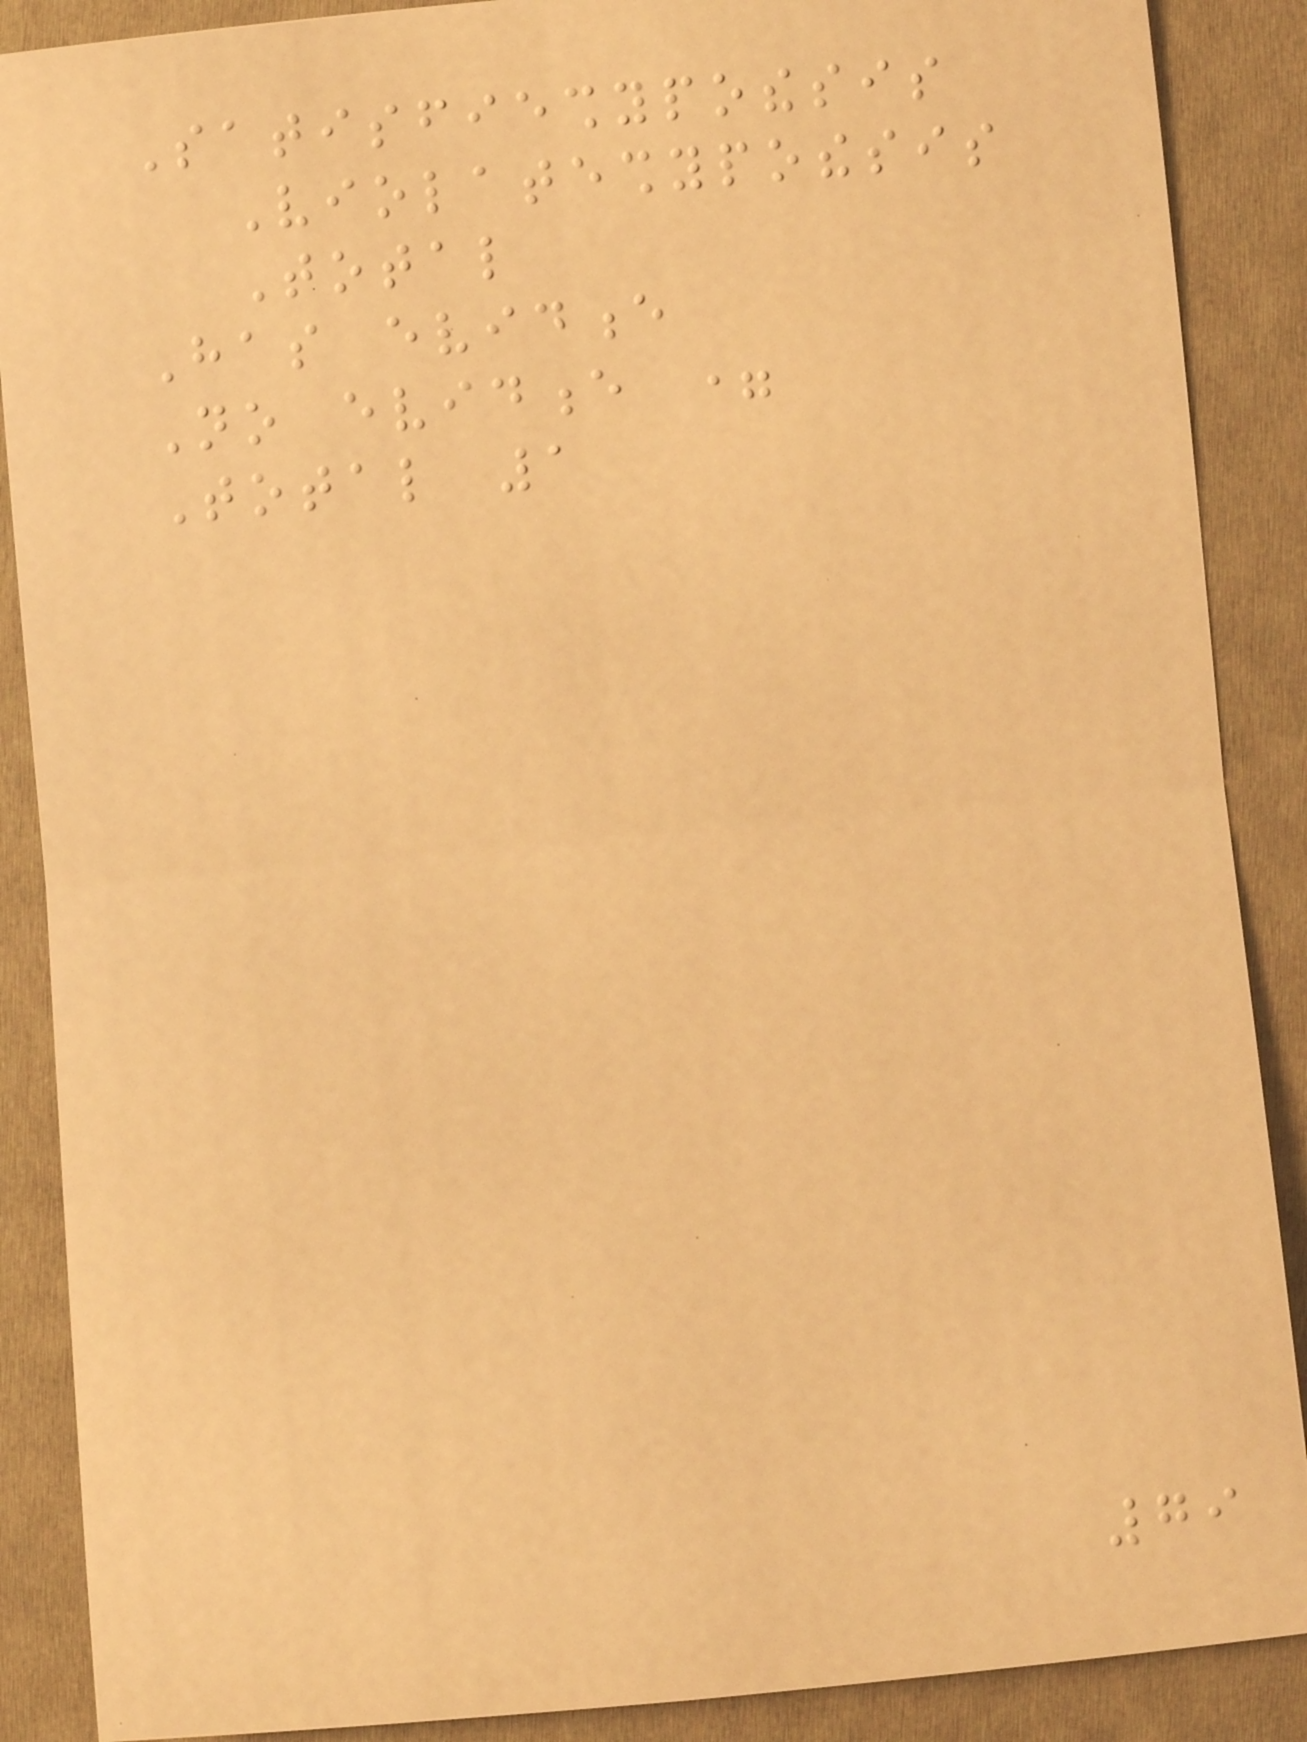Satisfieshypothesis
Violateshypothesis
Total
Has evidence
No evidence =
Total 1
79
